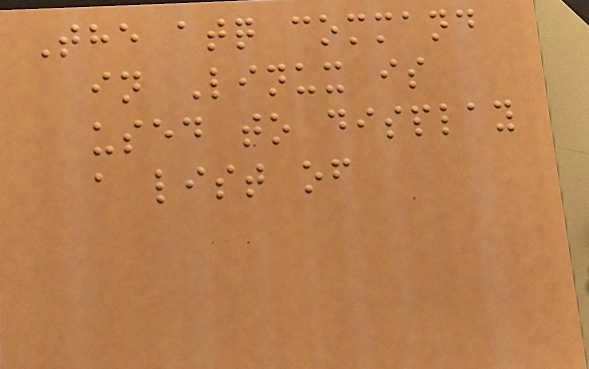The atq command
in Linux is
used to display
a list of
